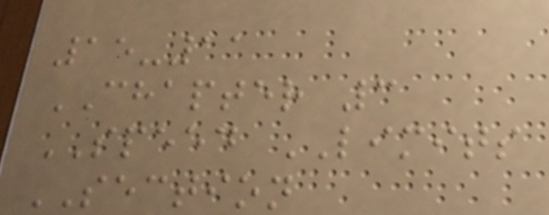15-11
CHAPTER 3
SPEED LIMITS
SECTION
